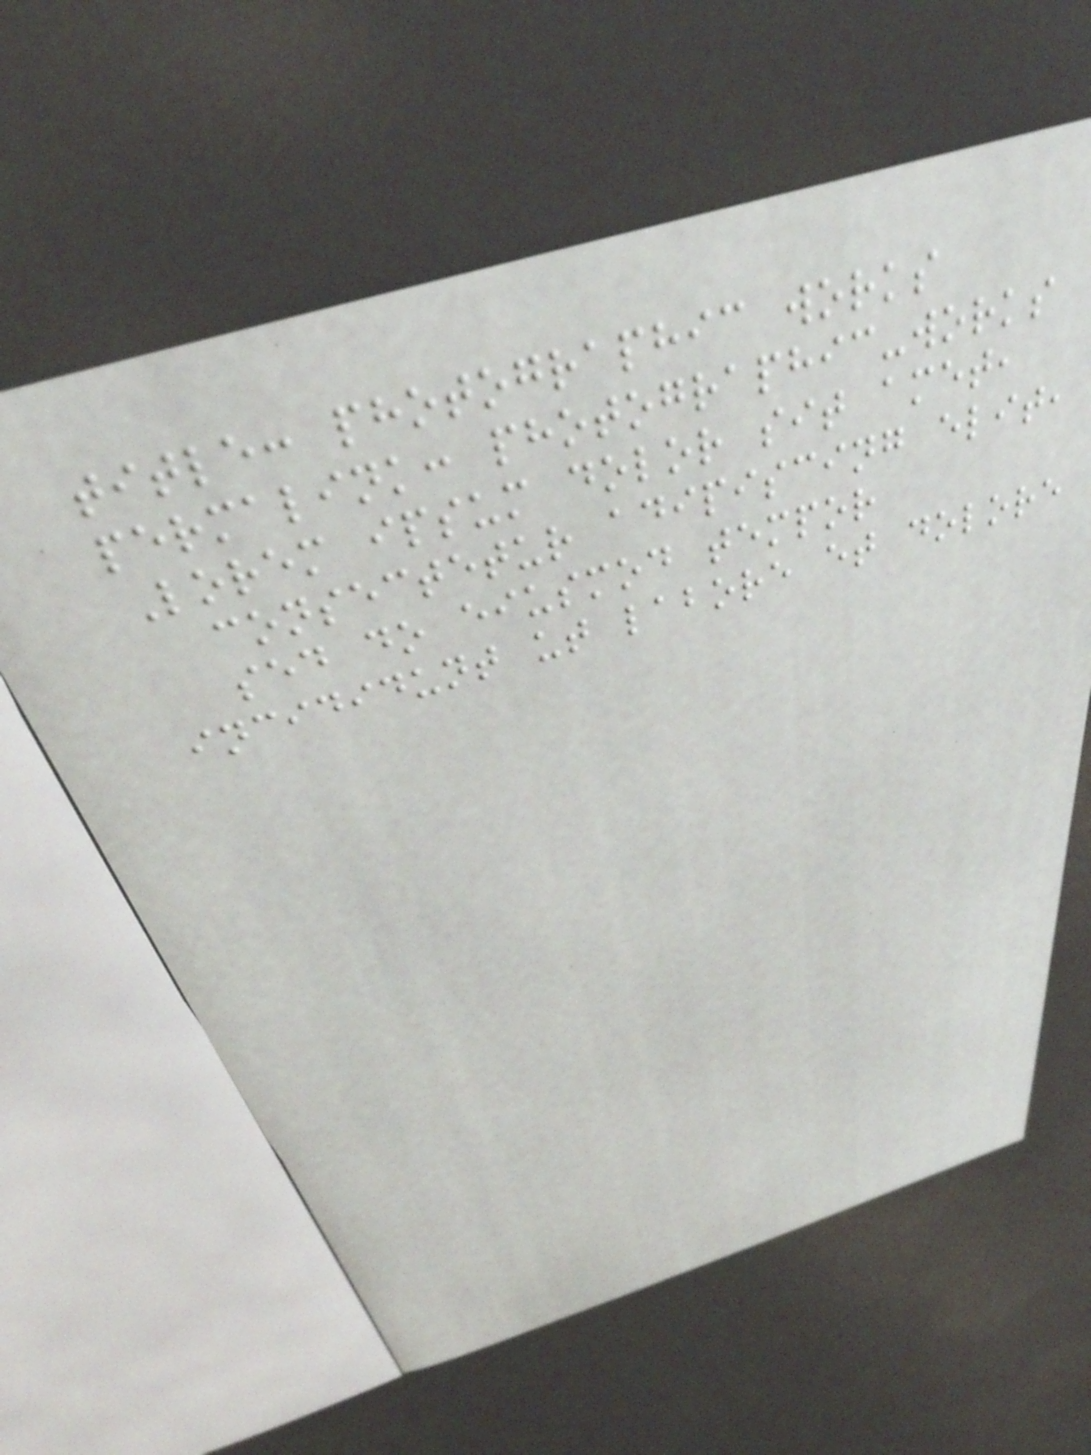title: photographic works
permalink: photographic-works
Lorem ipsum dolor sit amet,
consectetur adipiscing elit,
sed do eiusmod tempor
incididunt ut labore et dolore
